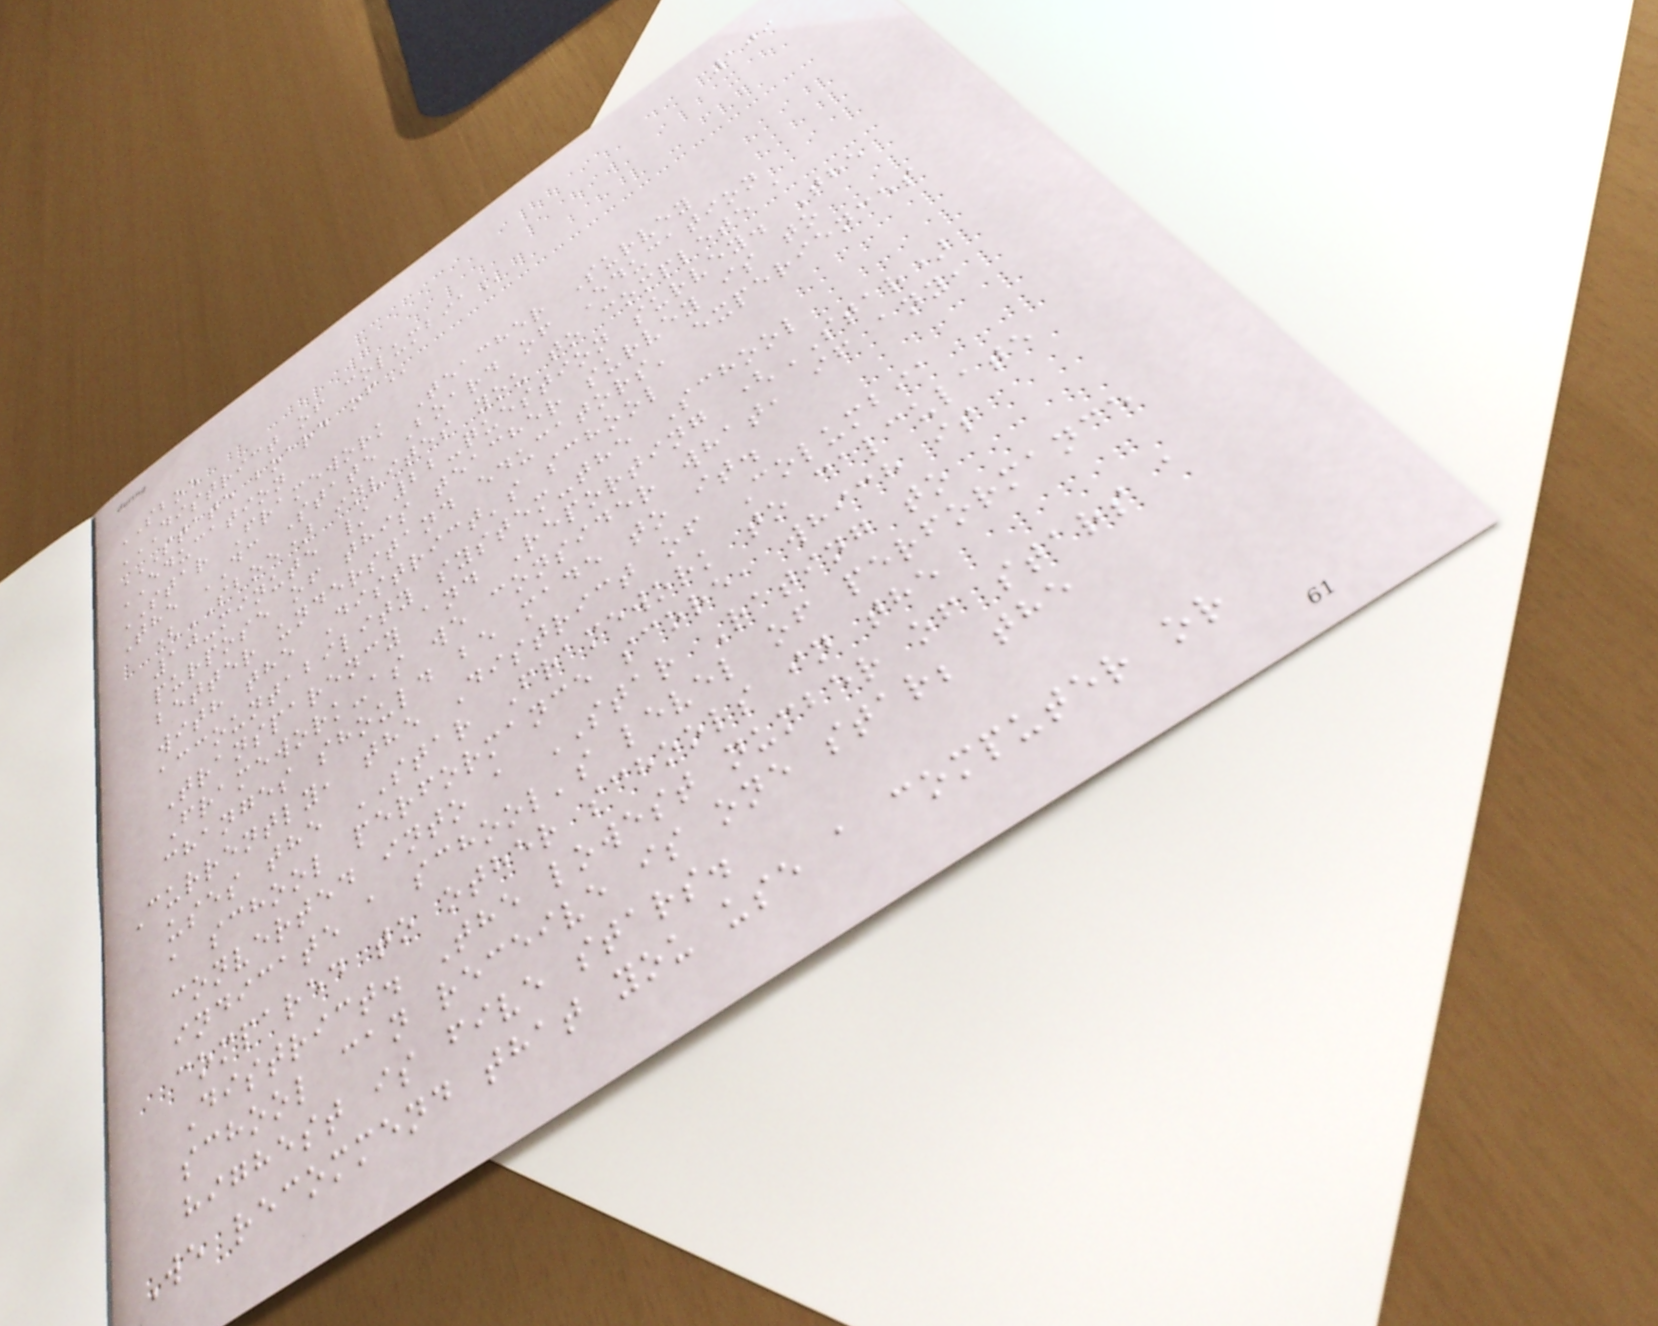109
SBOE
DISTRICT OF COLUMBIA
STATE BOARD OF
EDUCATION
STAR Framework Teacher Survey
The DC State Board of Education
(SBOE) invites you to complete a
10-minute / 22-question survey. The
purpose of this teacher survey is to
better understand educators' experiences
with the District's school
accountability system-the School
Transparency and Reporting (STAR)
Framework-as we consider what, if any,
changes should be made to it.
Currently, the District of Columbia
uses the STAR Framework to calculate
a school performance score, which is
converted into a STAR Rating to
indicate a school's level of performance
compared to other schools in the
District. The lowest number of stars a
school can receive is one star; the
highest is five stars.
We recommend that you use a computer or
